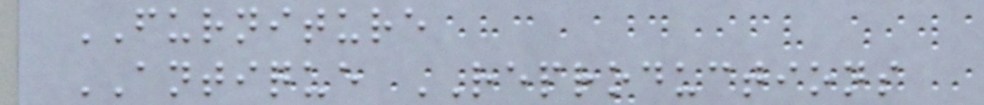FURNITURE
ANTIQUE REPRODUCTIONS
